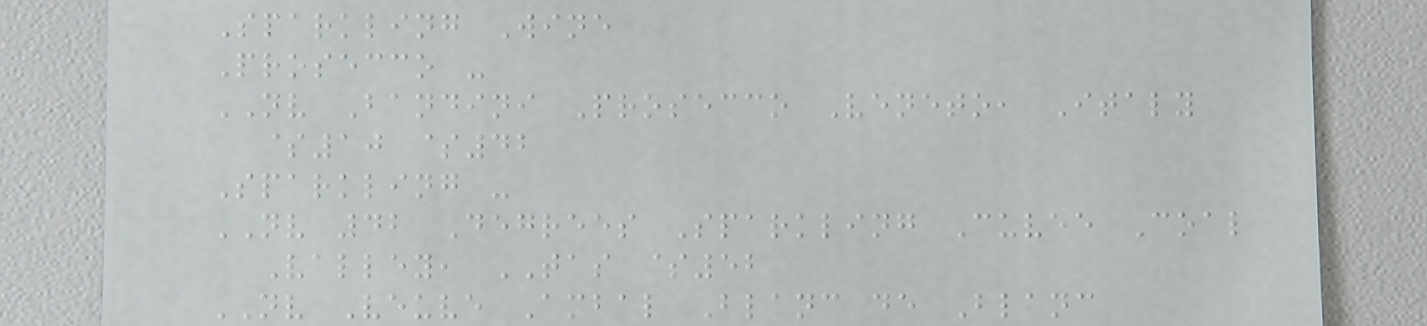Sparkling Wine
Prosecco -
NV Bandini Prosecco Veneto, Italy
$10 $42
Sparkling -
NV 42 Degrees Sparkling Cuvee Coal
Valley, TAS $52
NV Veuve Ambal Blanc de Blanc
